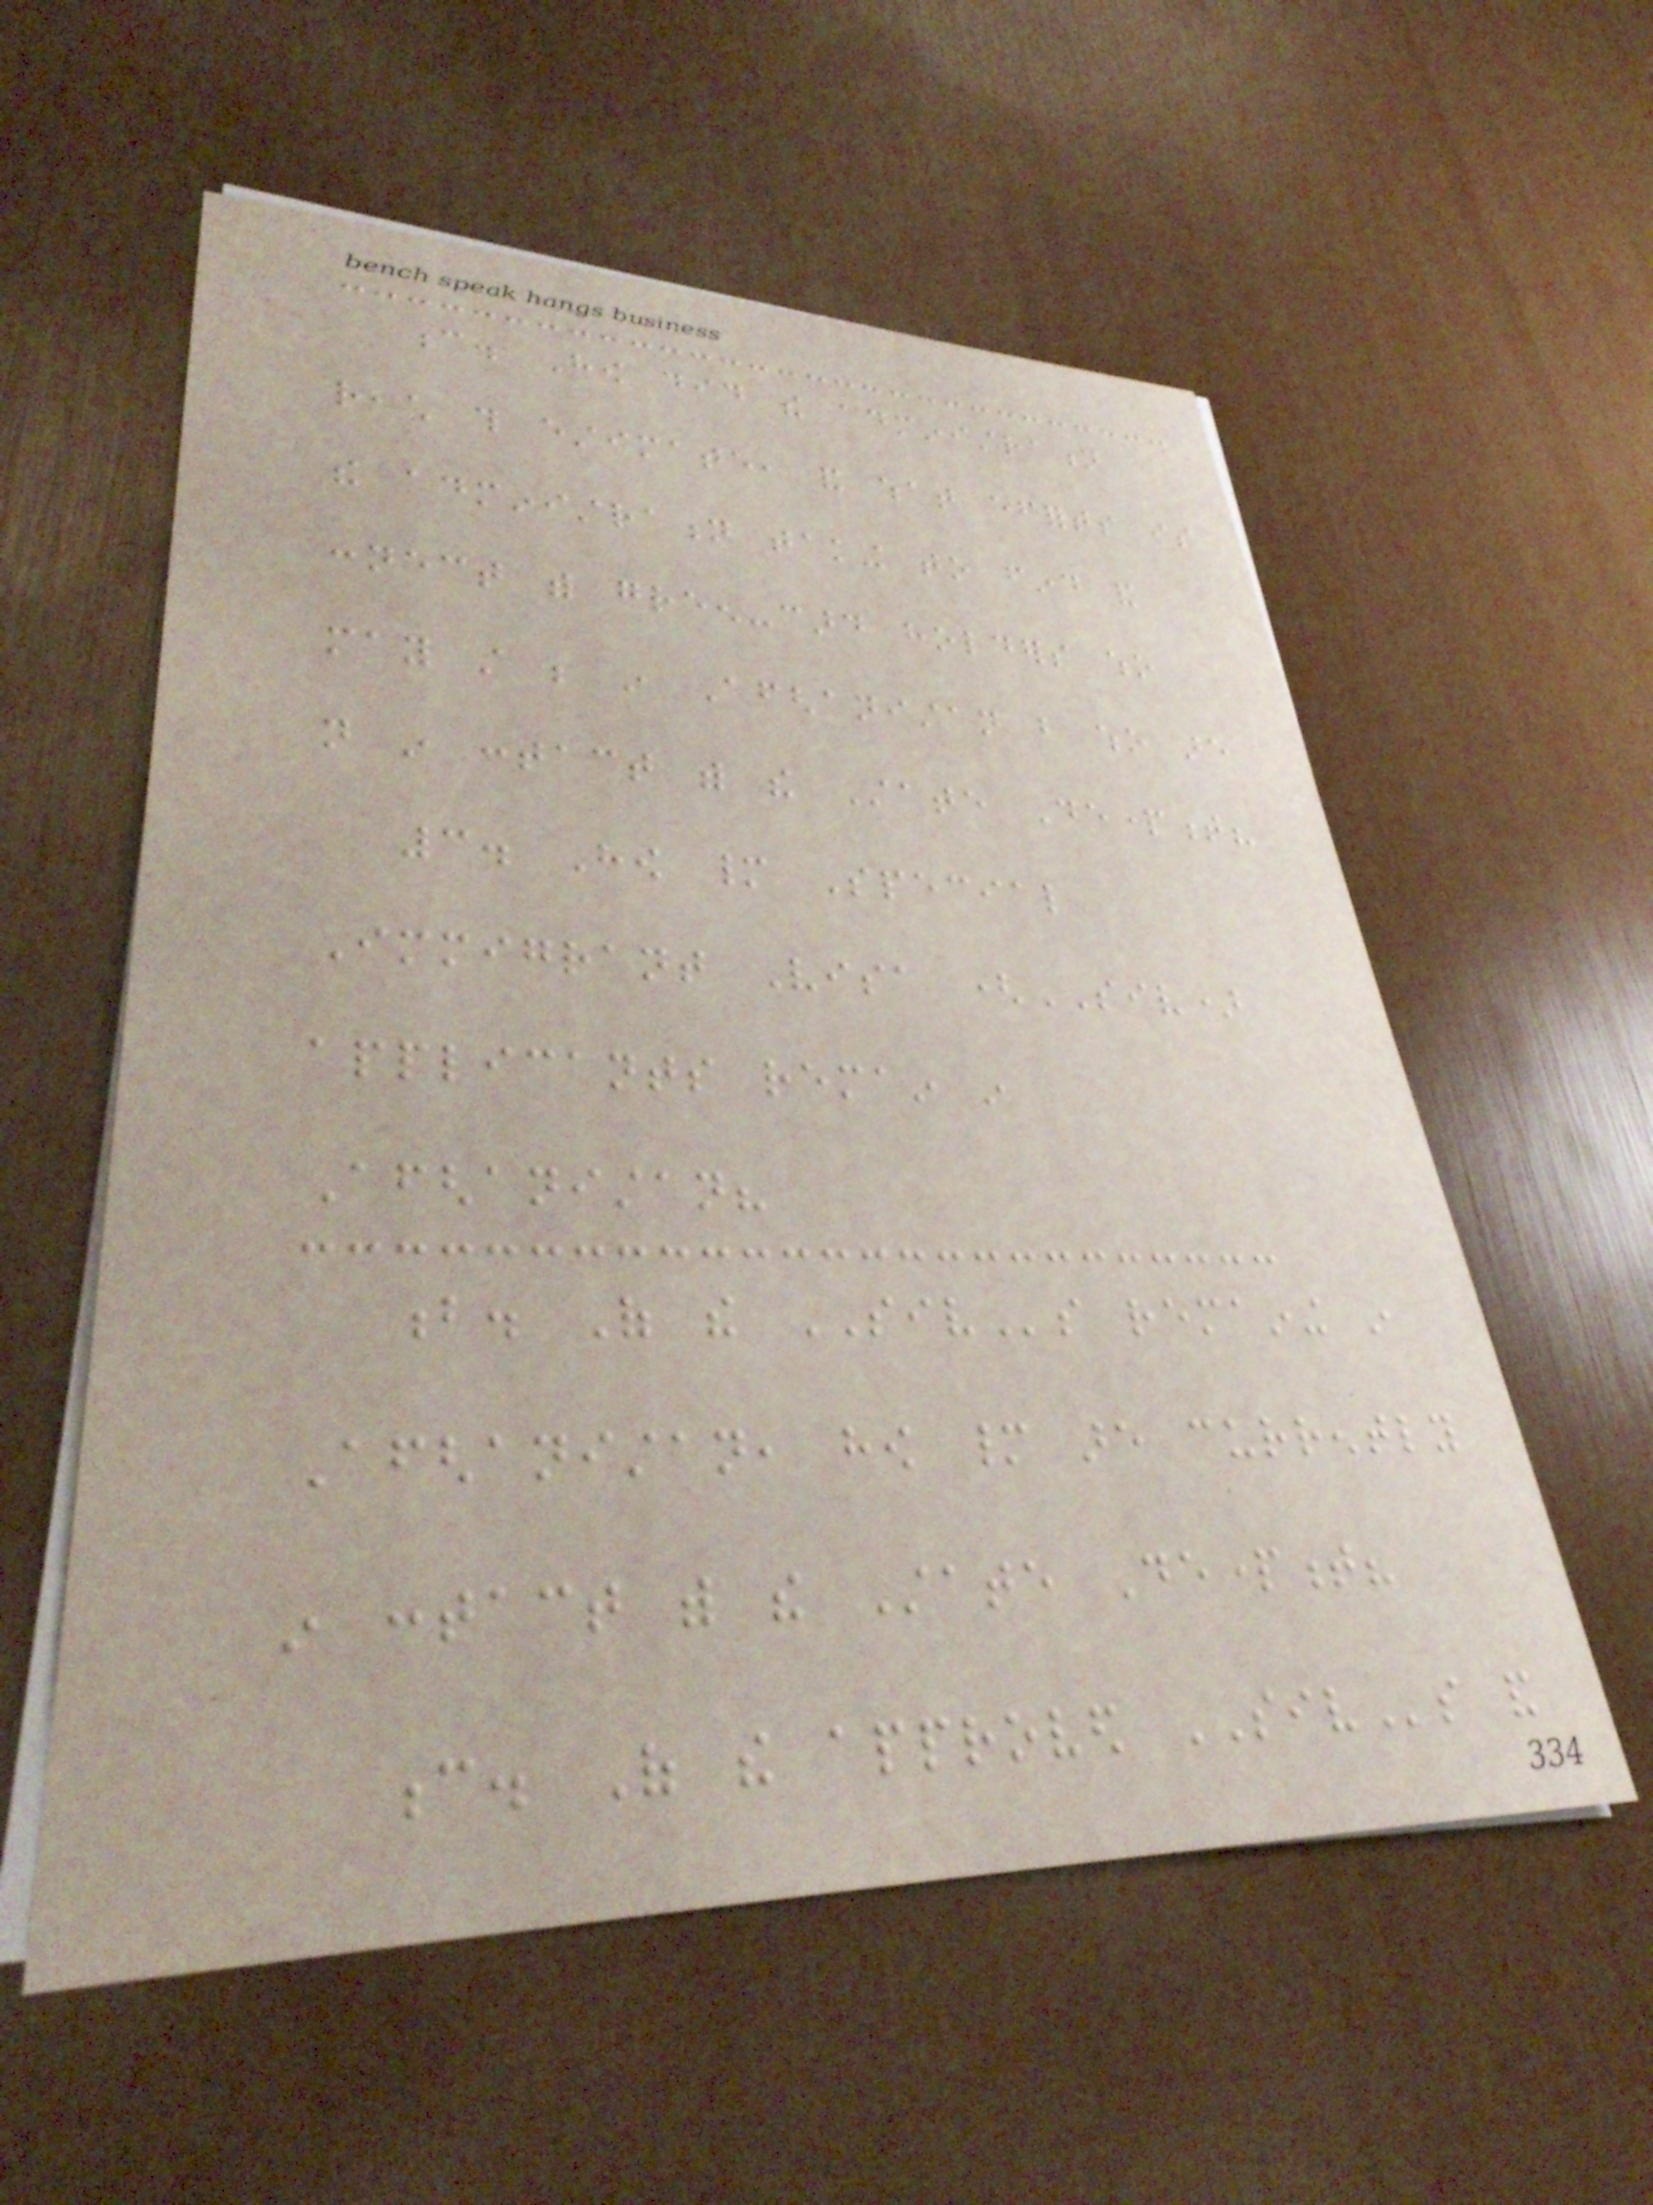c. How did the administration
reach this estimate, and what efforts is
the administration taking to find and
connect with green-card holders who
may still be in Afghanistan but who are
not in contact with the State Department?
3. How many Special
Immigrant Visa (SIV)
applicants remain in
Afghanistan?
b. Of the SIVs remaining in
Afghanistan, how many are currently
in contact with the State Department?
c. Of the approved SIVs and
